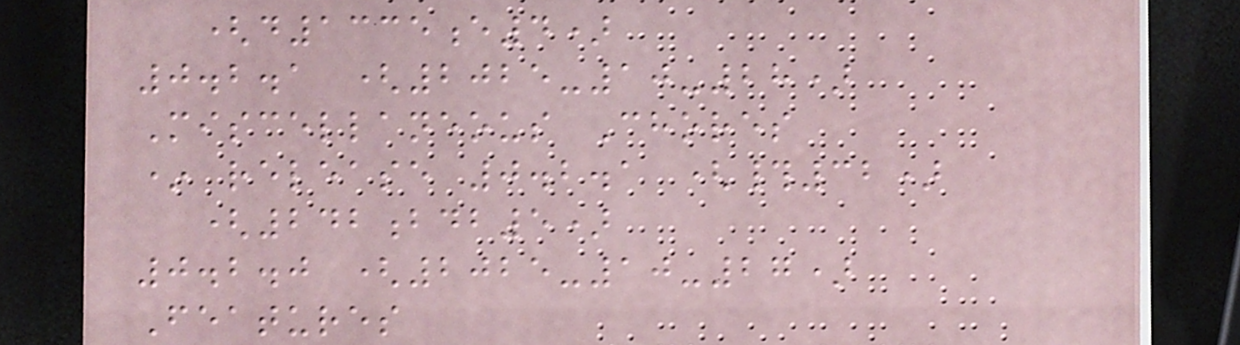(d1335e4)
0.2.1 (2025-10-28)
Miscellaneous Chores
* release 0.2.1 (#32)
(242bdb5)
0.2.0 (2025-10-27)
Features
